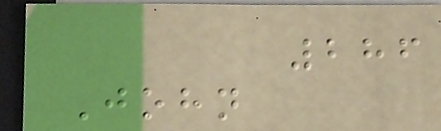286
John
